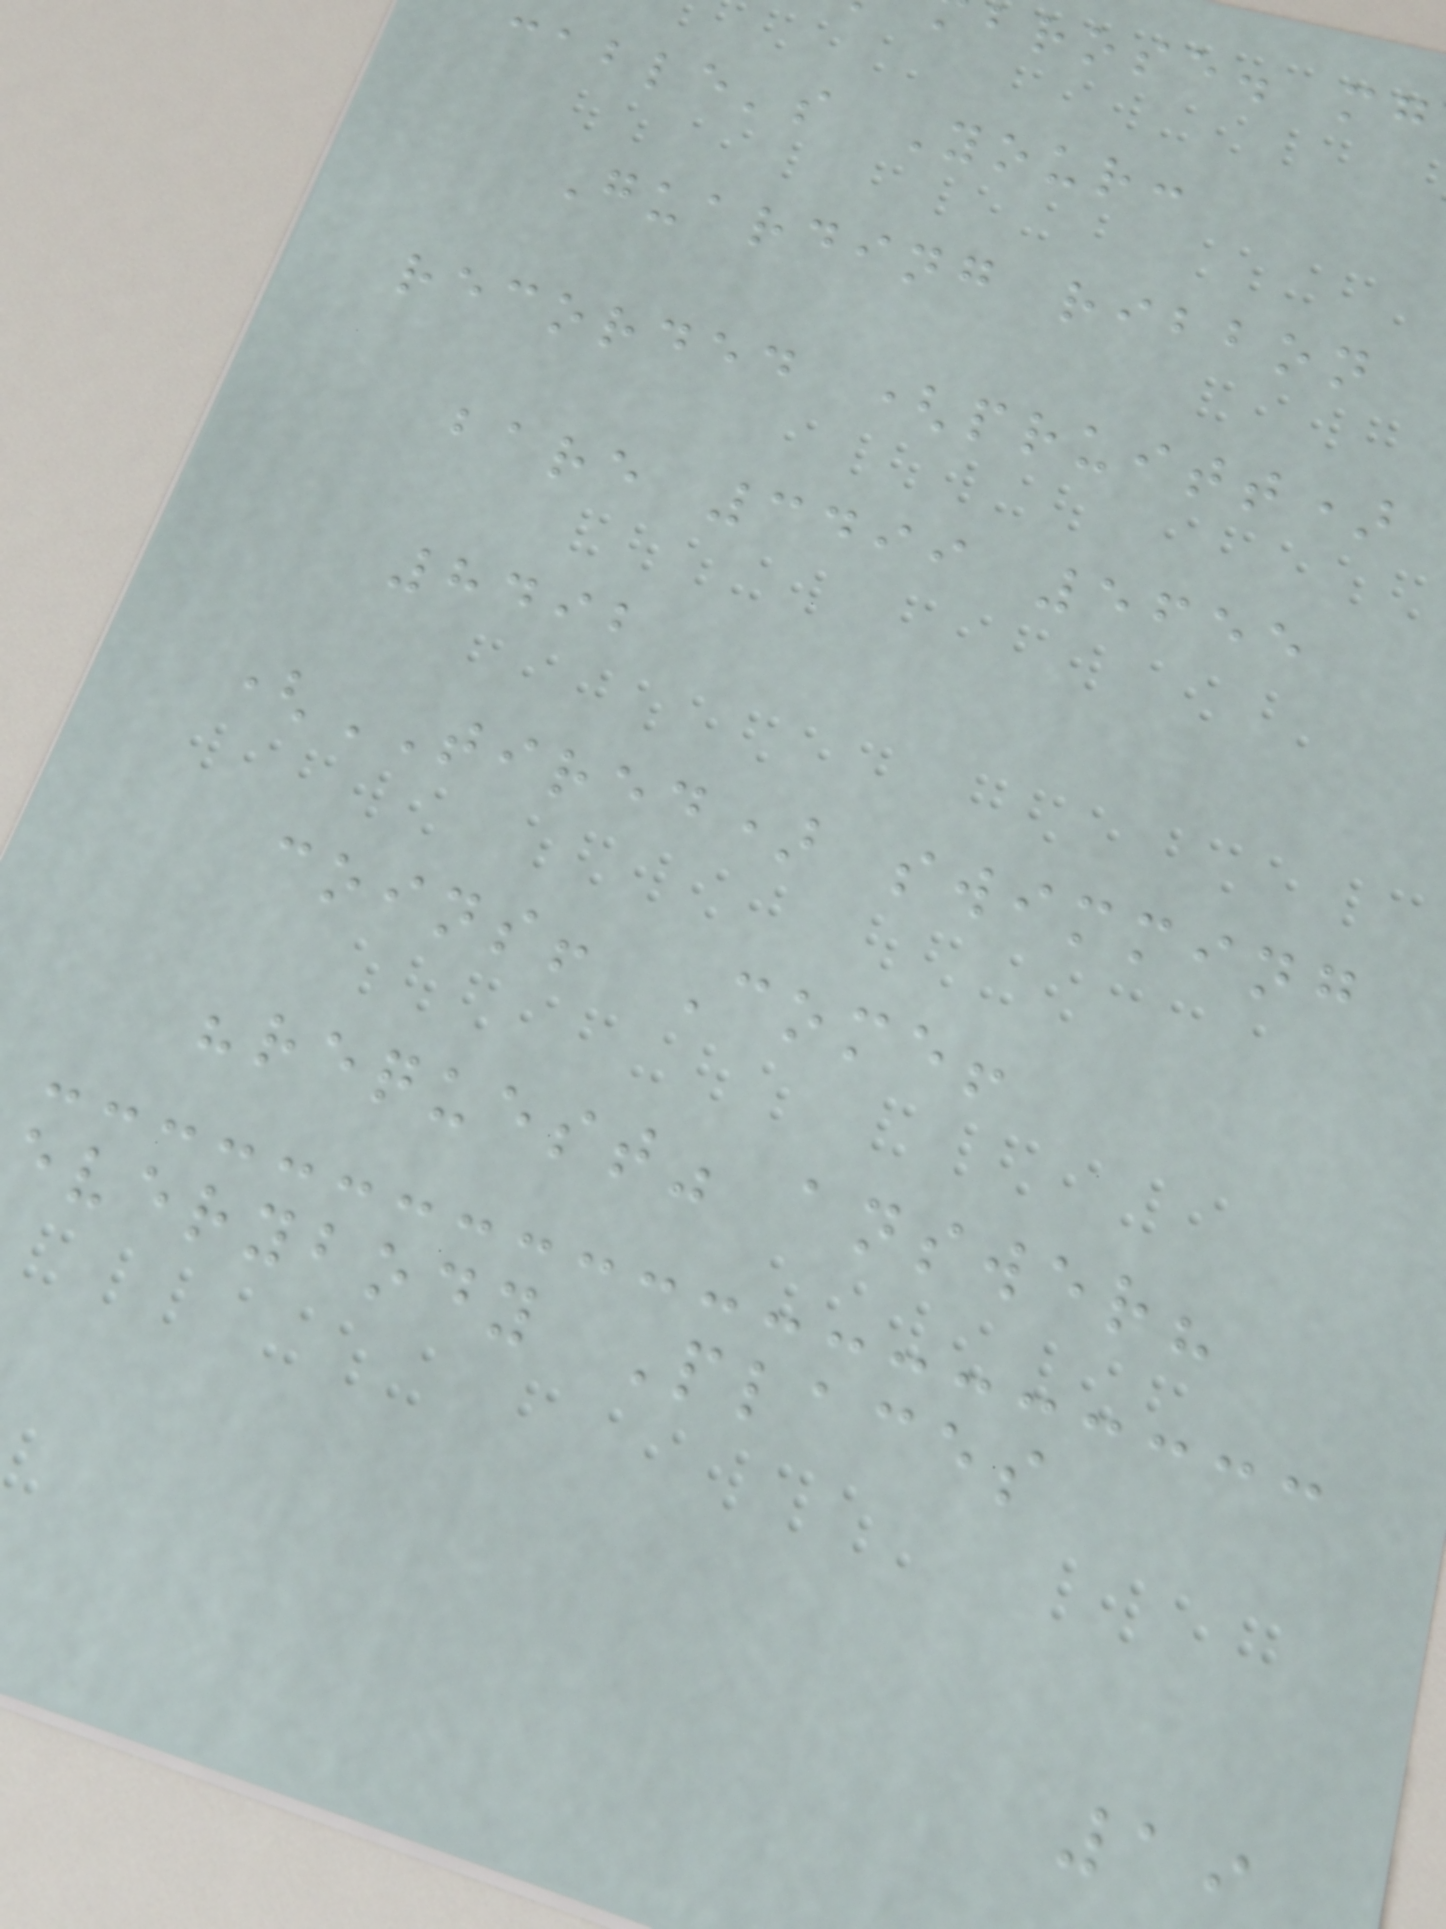brose. mg
cable's Your:
Guarding ribbon
recorded (pruitt)
bare 3499 5655
8492
(TIRED) swimming
coins! Come!
"request" answer?
everybody Places
19
